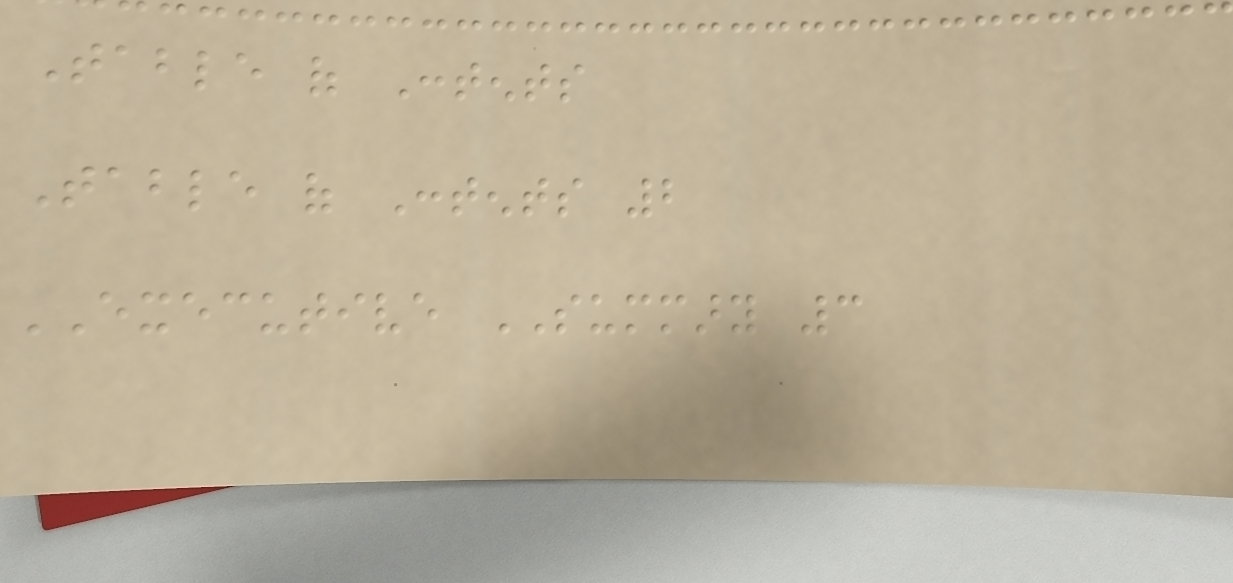Table of Contents
Table of Contents 2
EXECUTIVE SUMMARY 3
